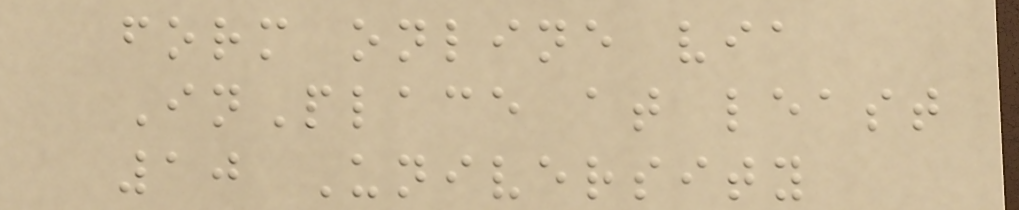form online via
InPlace at least
10 University
